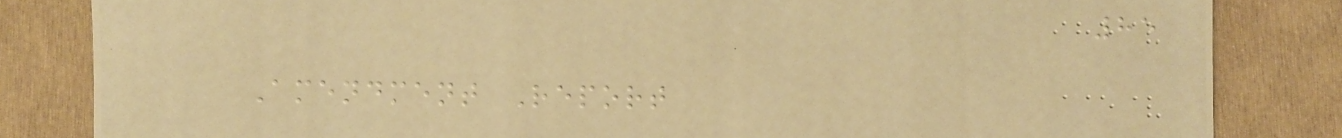85
Amendment Report
